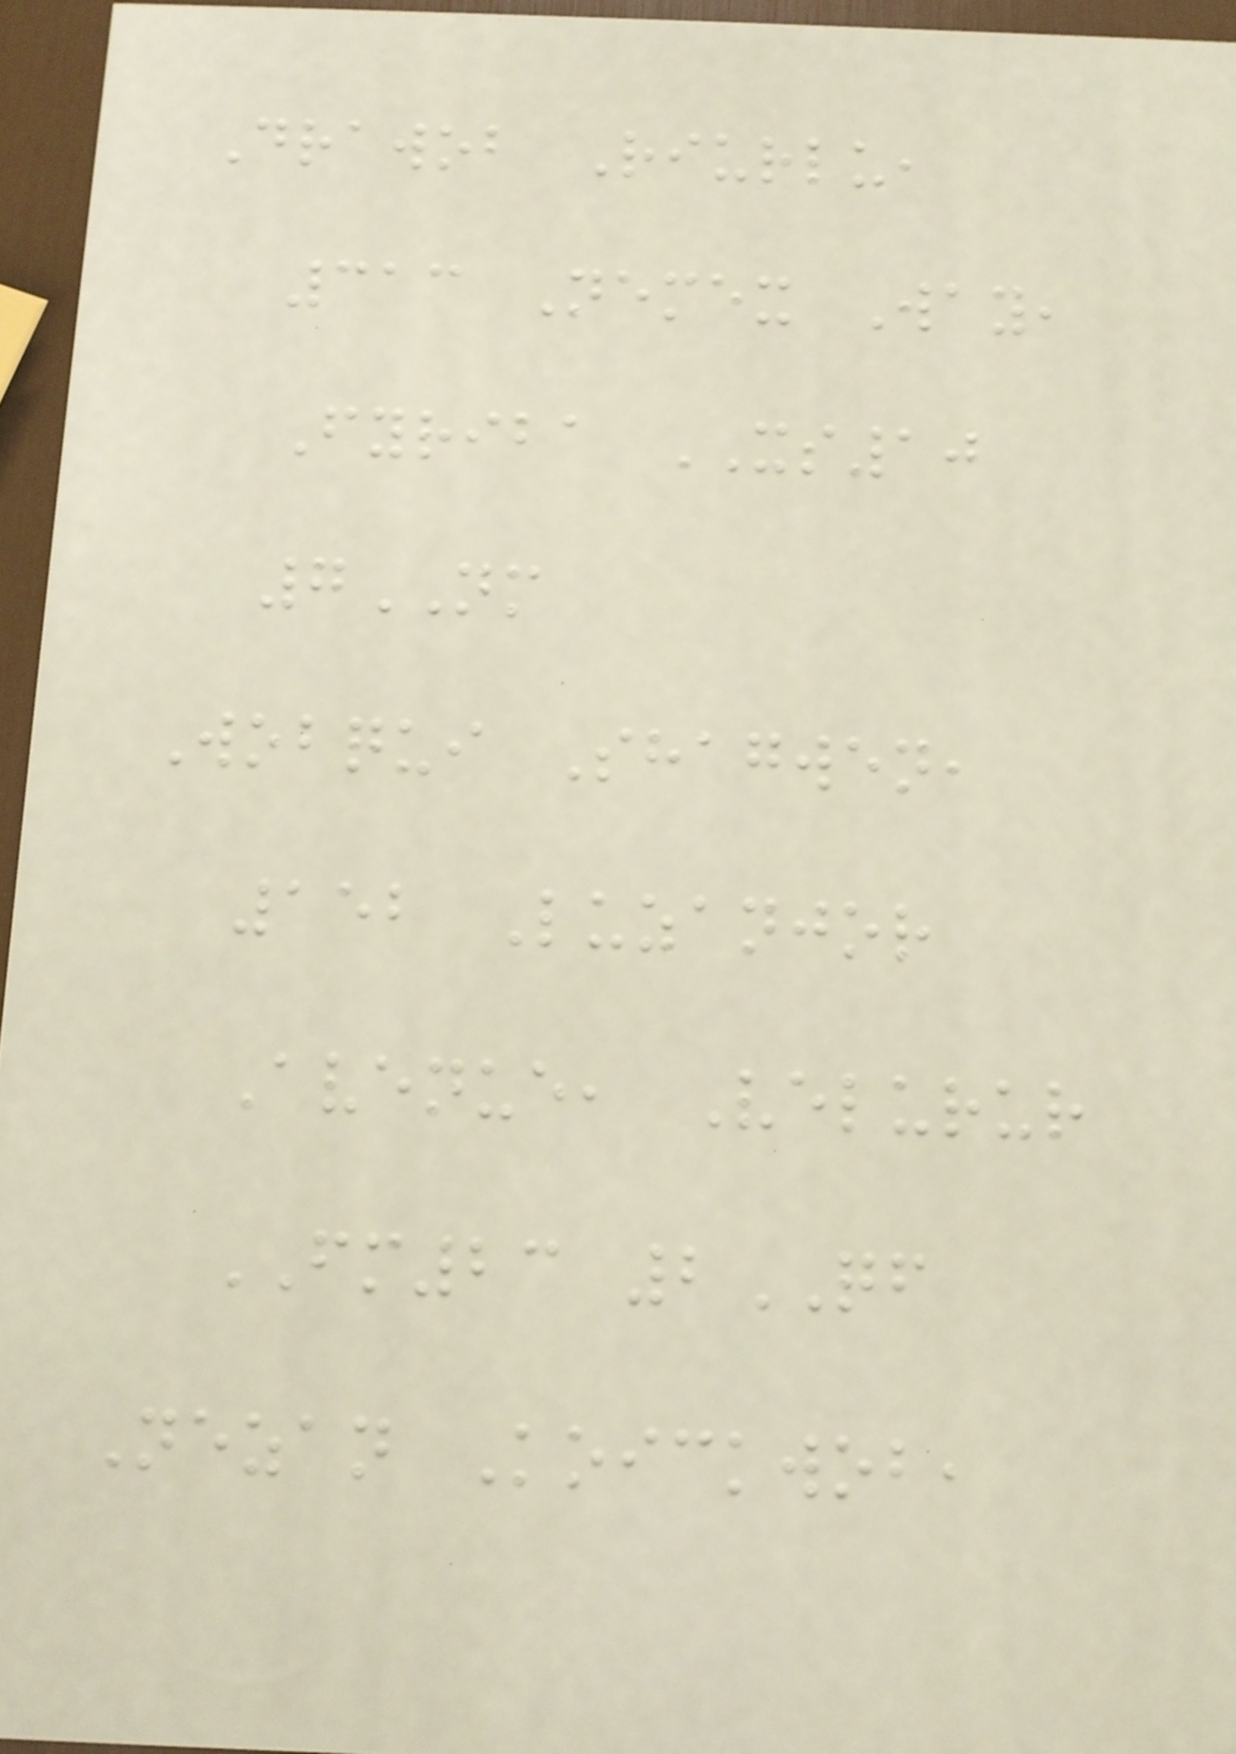Drawob Riurlu,
313 Nemex Way,
Fyriba XS10
7NM
Wobqui Shagwen,
152 Luzanjor
Avenue, Velurur
FM23 2QF
Nezan Koickwob,
